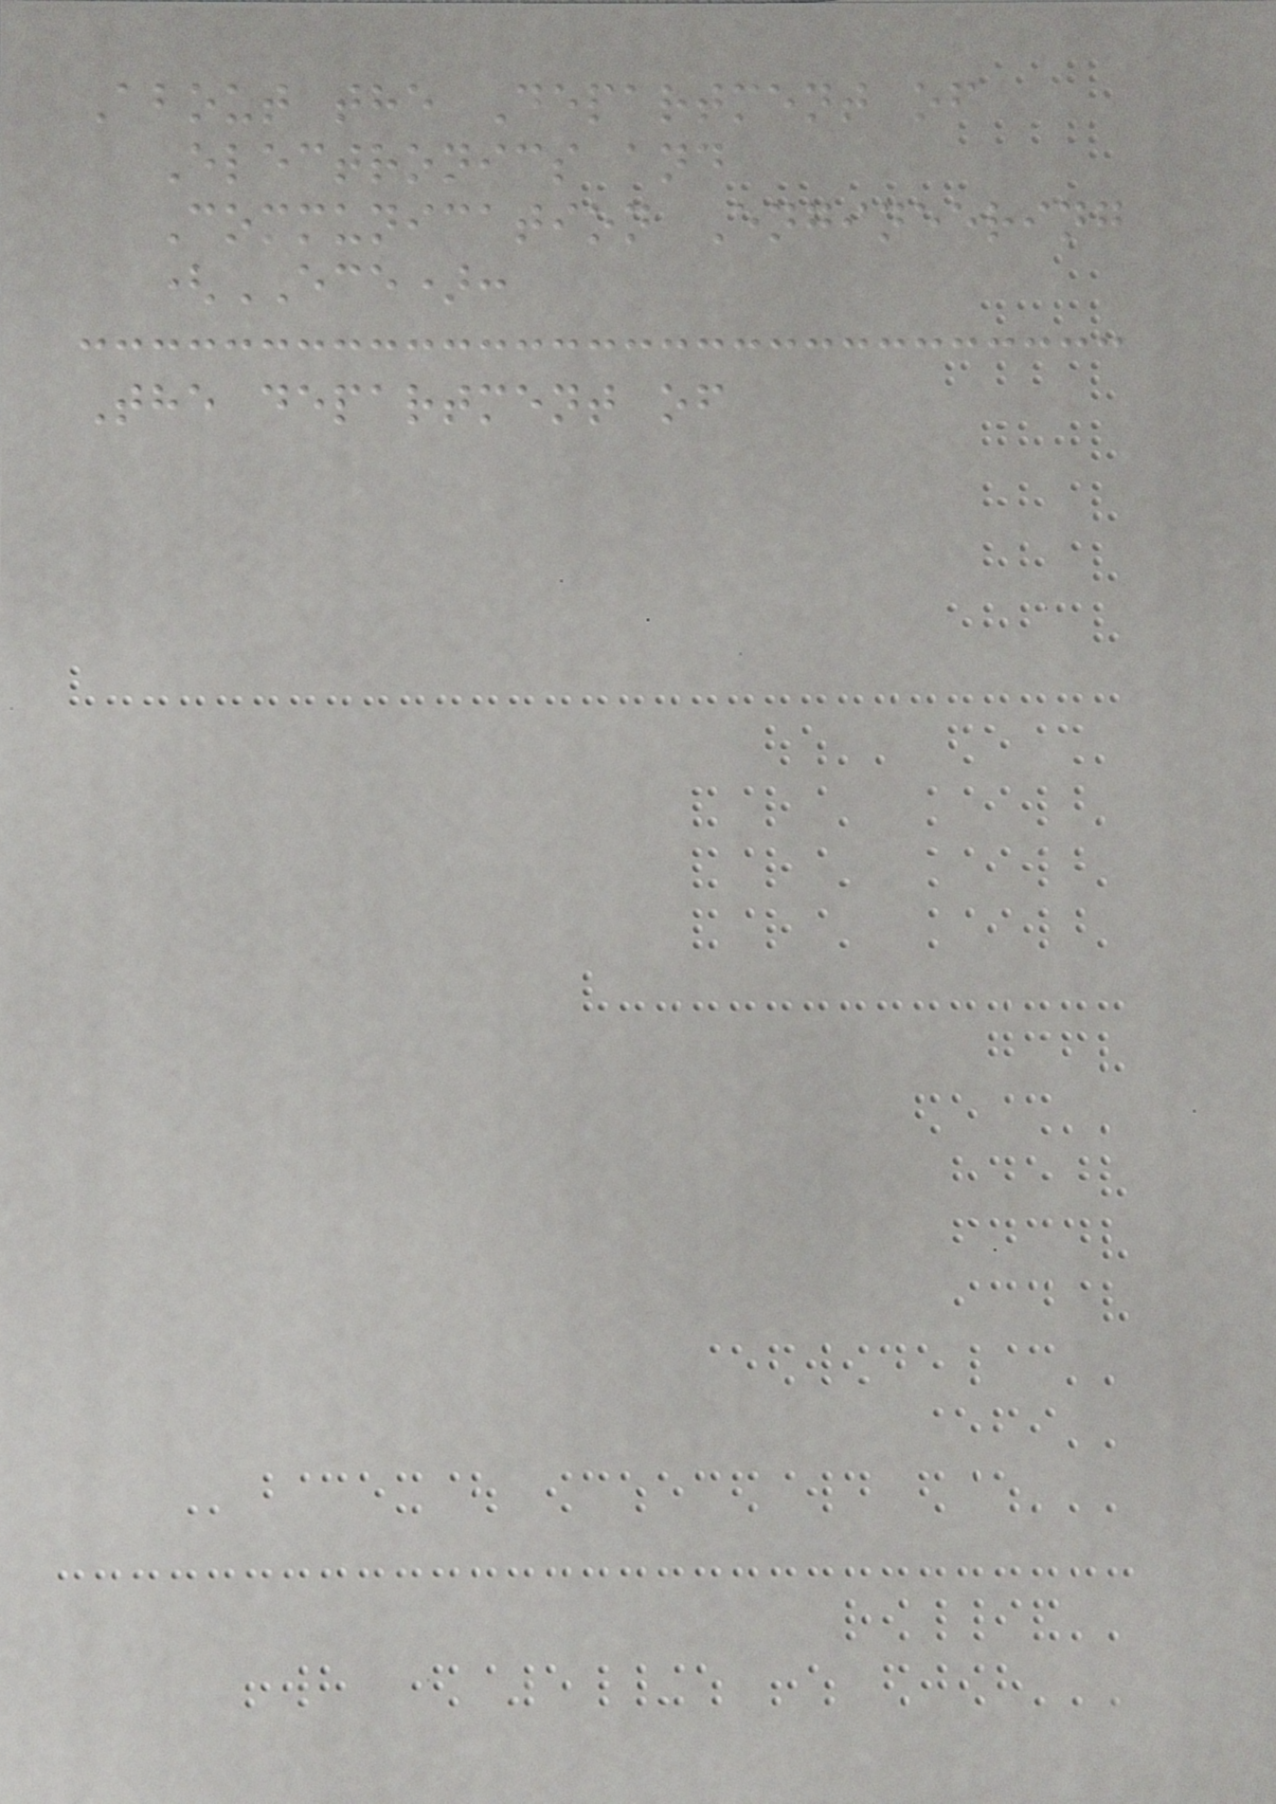About the Department of
Electronics and
Communication Engineering
(ECE):
The department of
